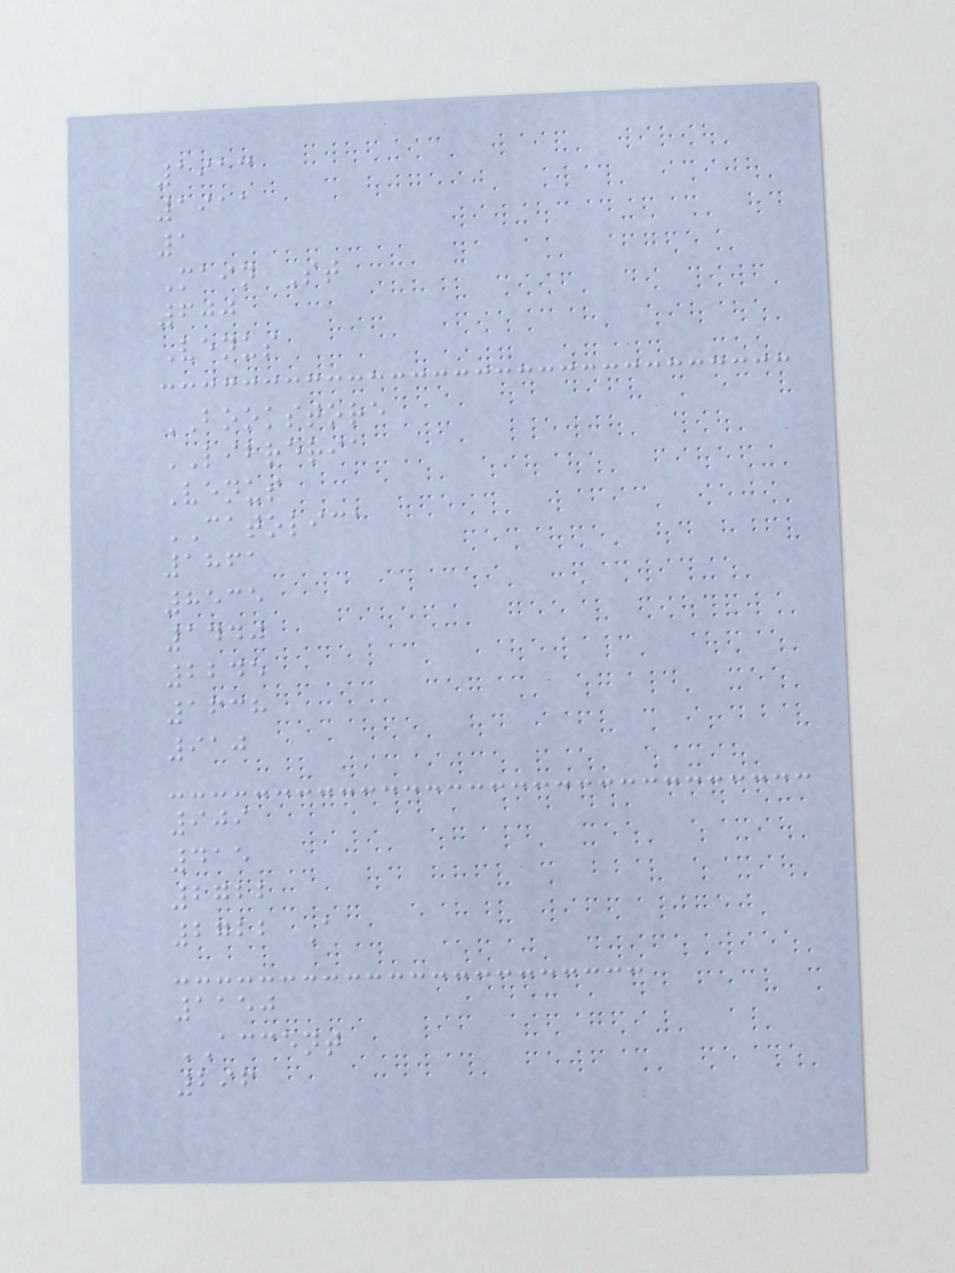1913
1911
1
Main St
600
Venus
BOOKSTORE
LIBRERIA
Venus
CATOLICA
1861
8535
1440
2245
1638
910
909
415
2722
2722 A
1150
ACCENT
296
